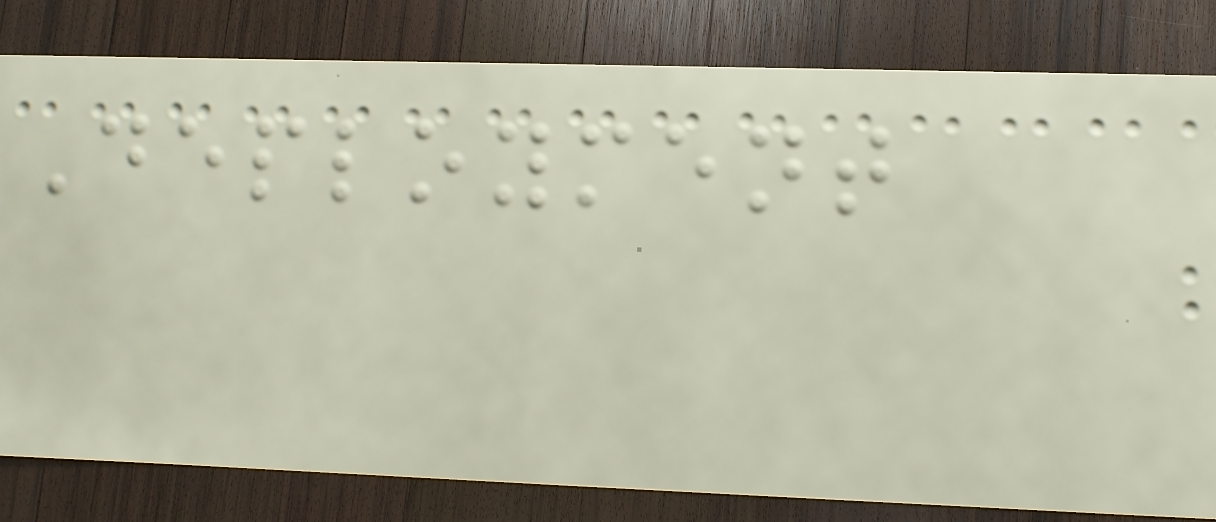Deployment
